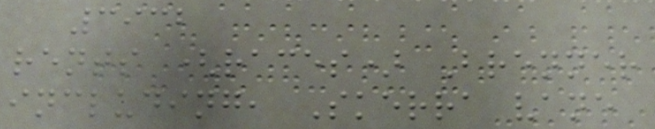3932
rents (races) Brenner
including, Skerra vane
